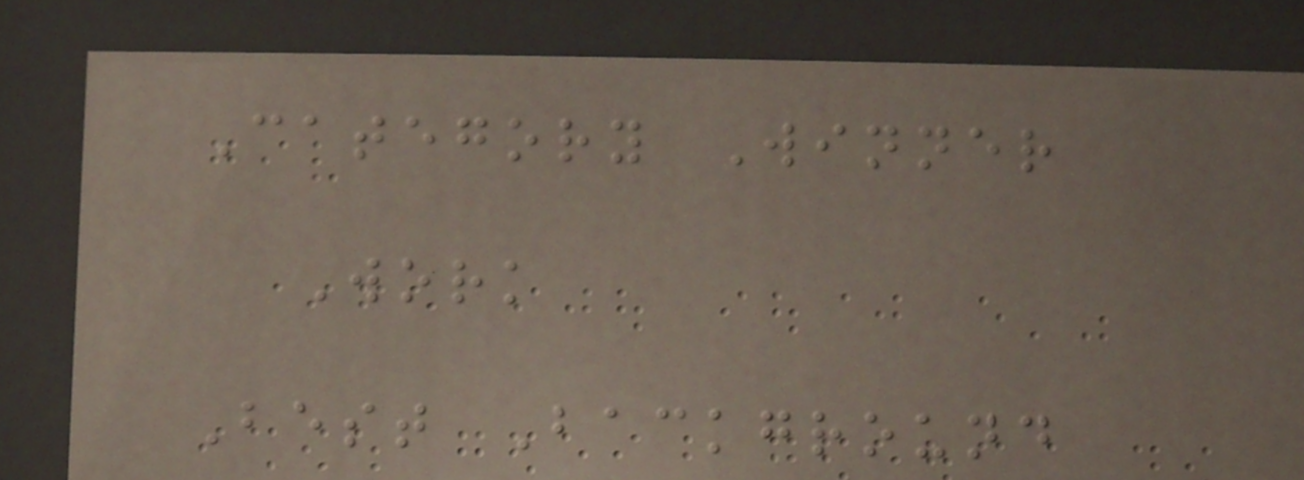Category Winner
Work
Best Background
